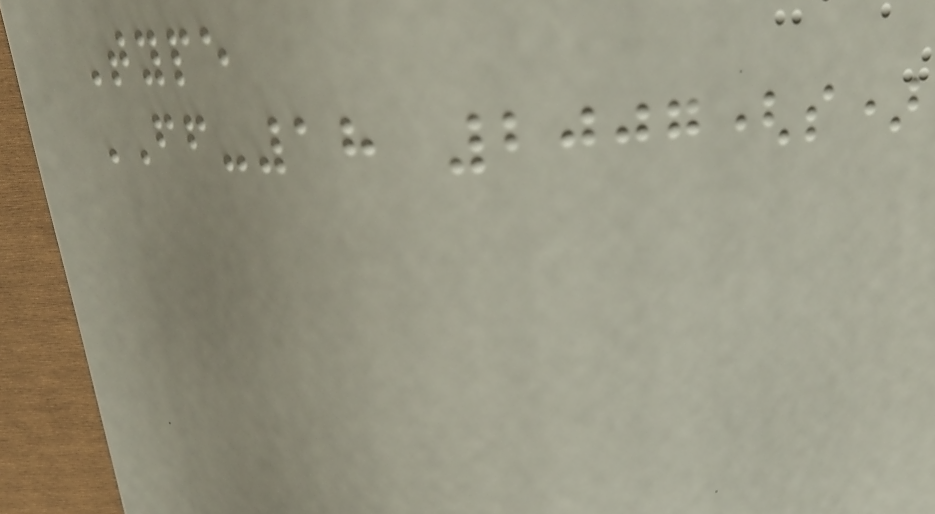Type
FF-18 2007(s)
